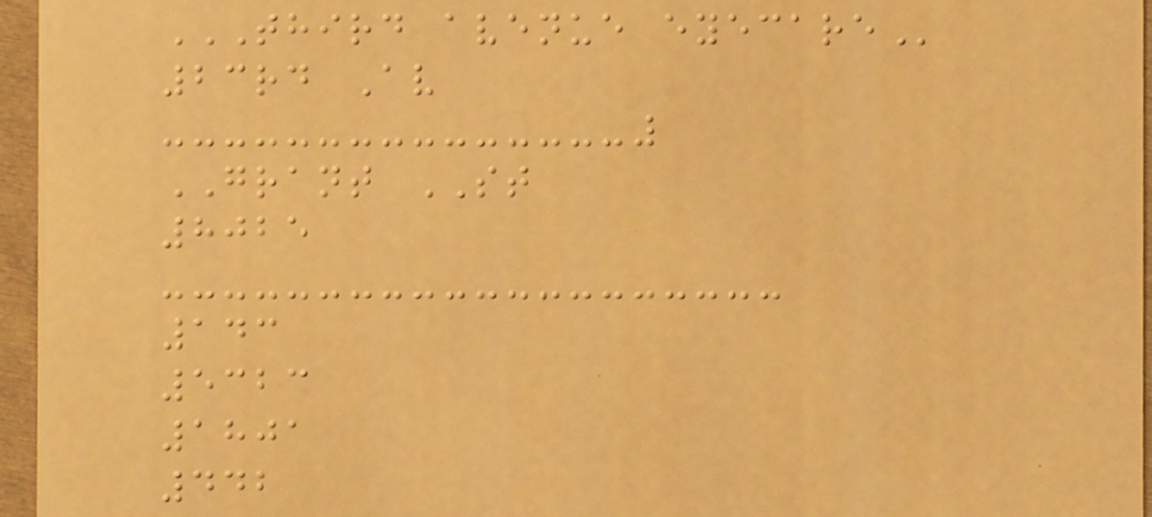THIRD AVENUE EYECARE
23rd Av
GRANT ST
8025
143
5323
1801
442
